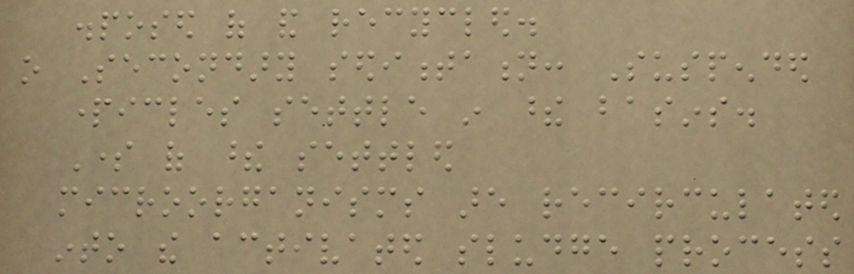disposed of and recycled.
o Secondary sedimentation: Suspended
particles settle in these basins.
Some of these settled
microorganisms are recirculated
into the activated sludge process
